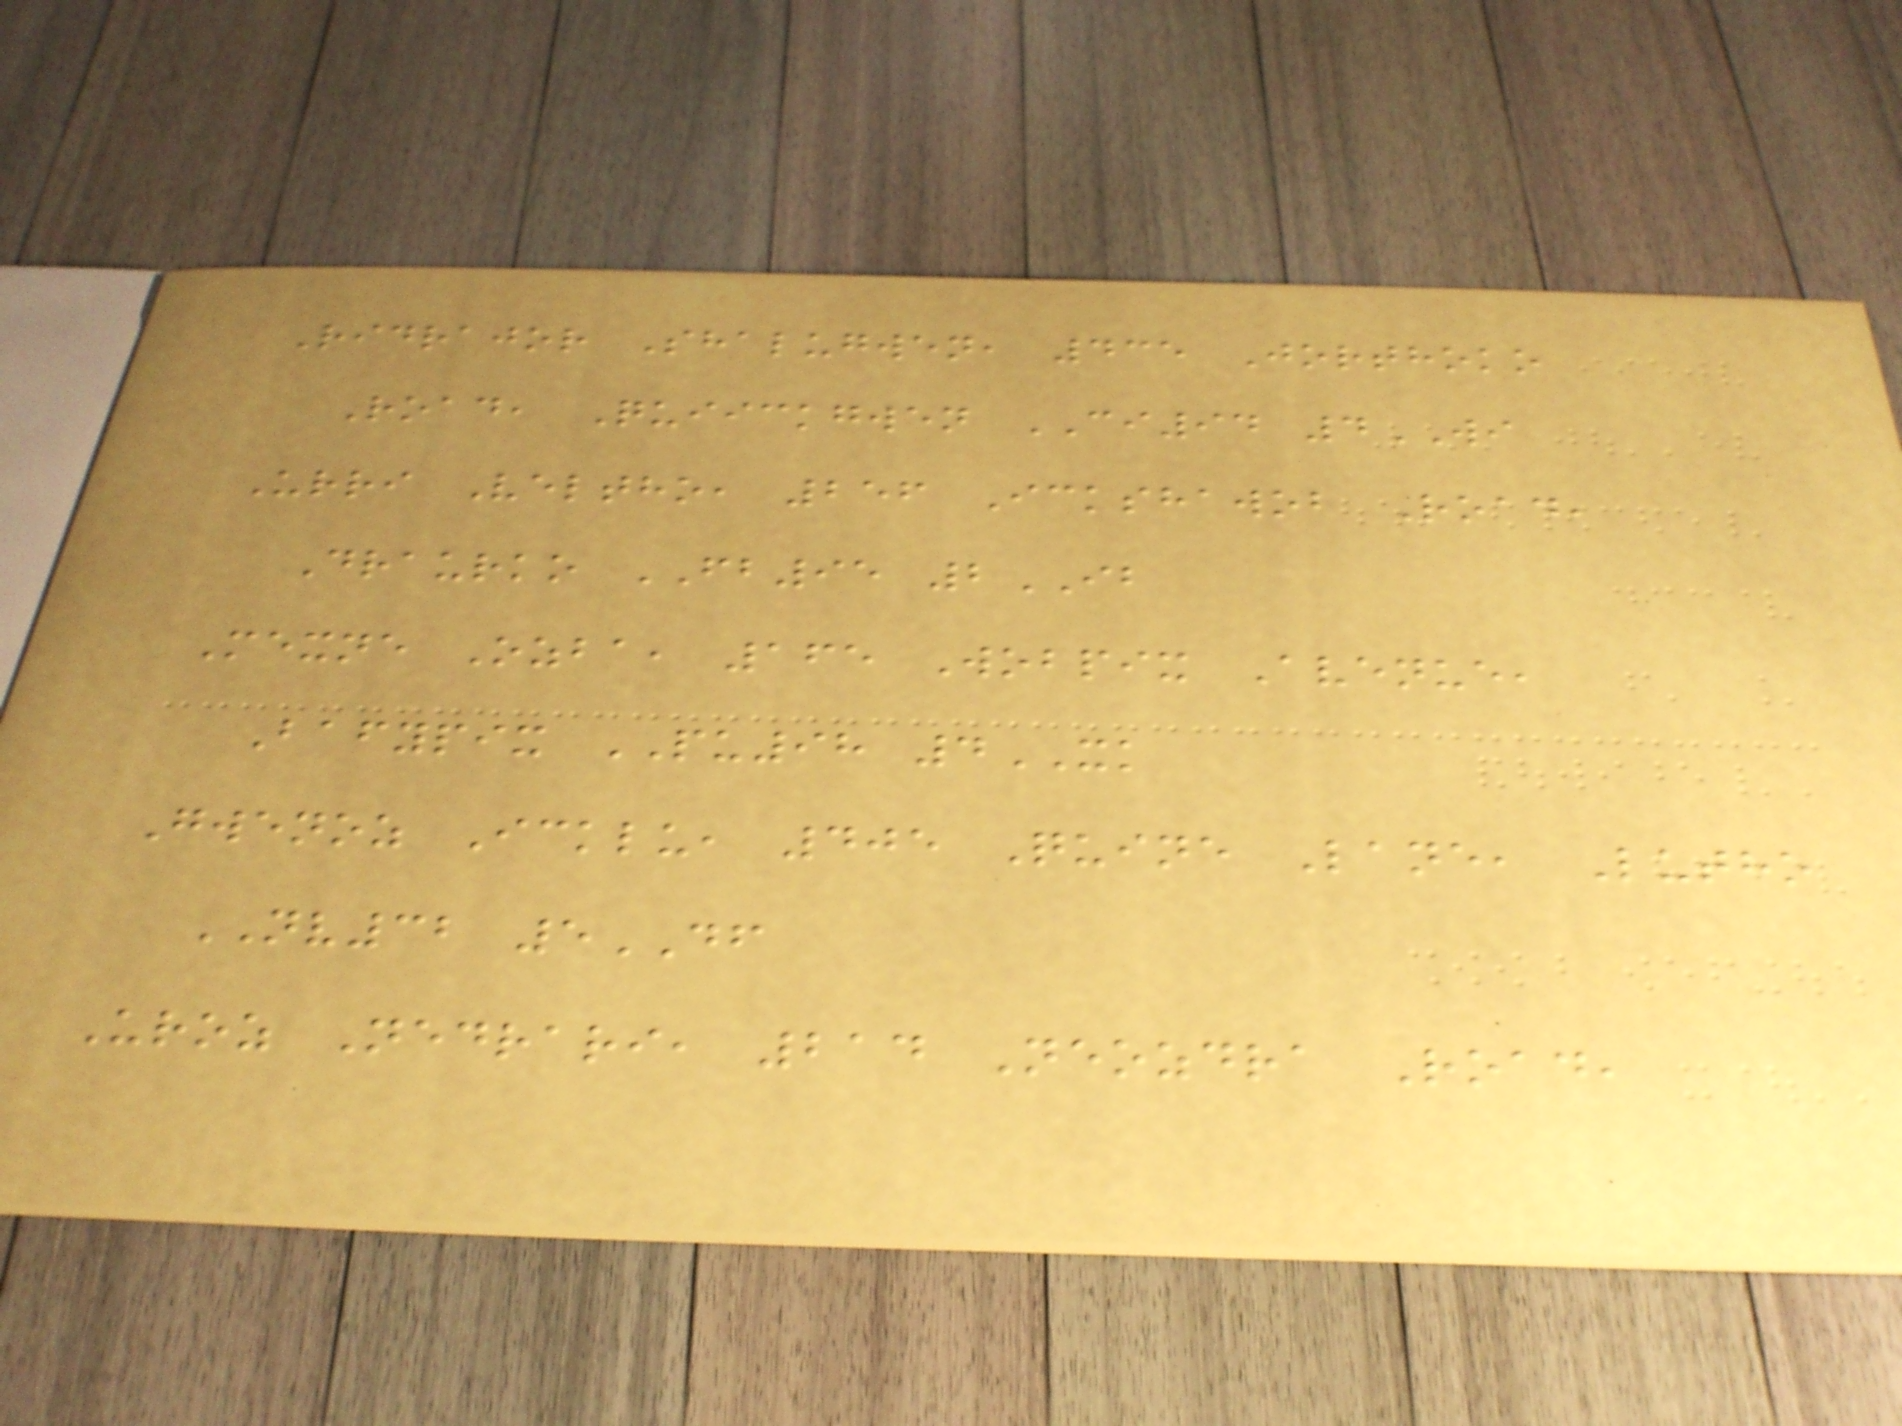Ridrajor Shalugwen, 435 Jorthoko
Road, Quiickgwen CI94 4WI
Urri Veltho, 256 Ickshawob Road,
Draurko FB95 2IB
Mexne Ozba, 165 Wobpix Avenue,
Bafypix PU98 4XK
Gwenoz Icklu, 405 Quine Lane, Lutho
NV32 5DF
Uroz Nedrari, 214 Neozdra Road,
